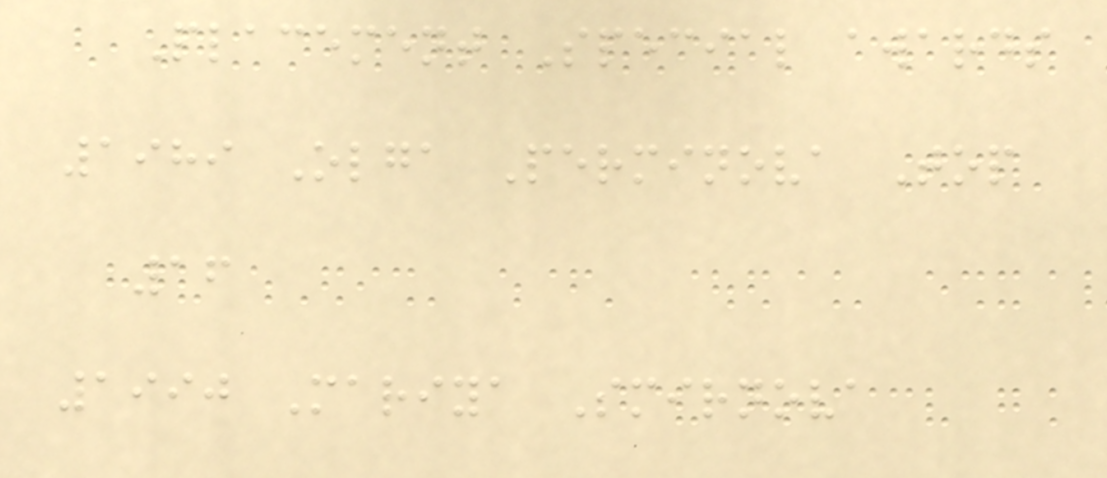Placement Special awards
1989 Olga Perminova Top
16
1990 Mariya Smirnova
